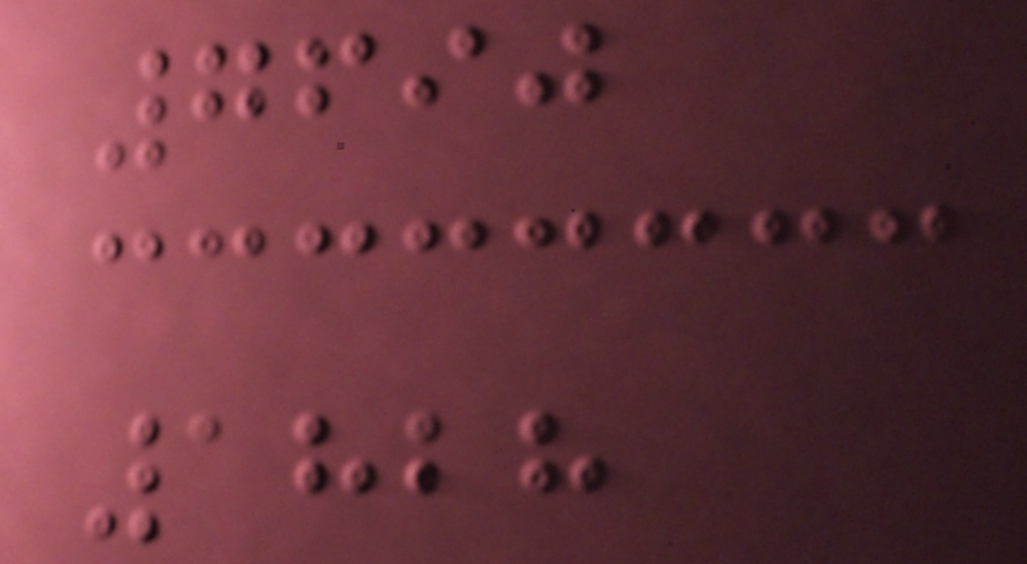7690
1828
